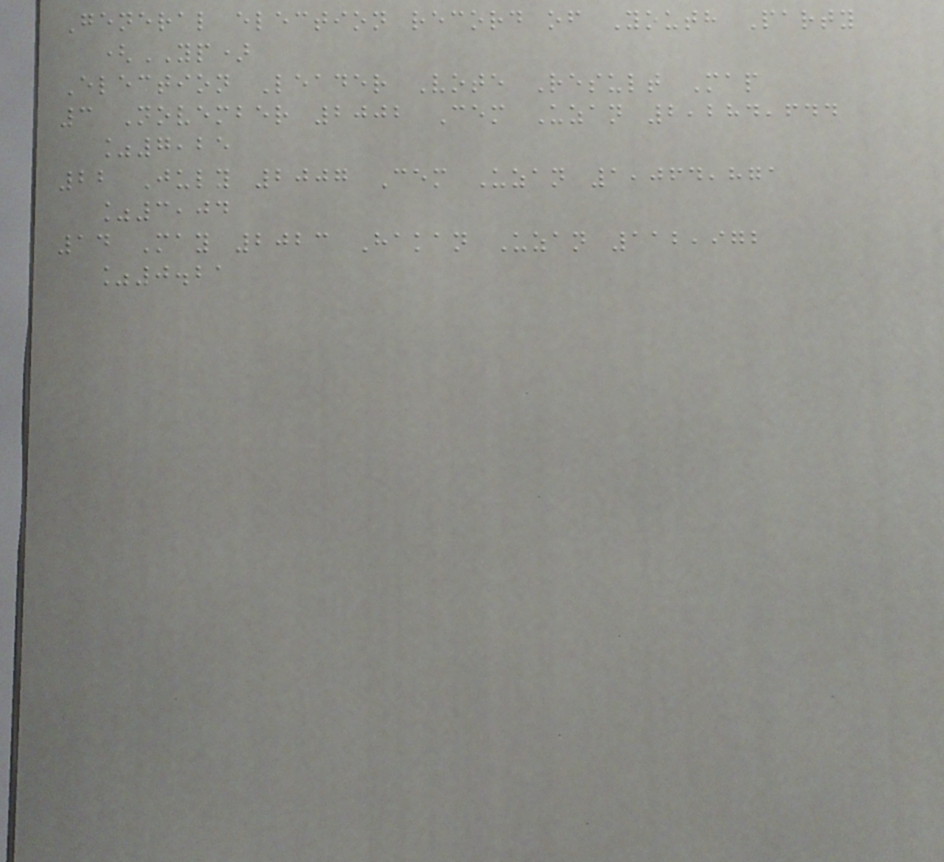General election record of Youth Party
(YP)
Election Leader Vote Result Map
3 November 2002 Cem Uzan 2,284,644
%7,25
22 July 2007 Cem Uzan 1,064,871
%3,04
14 May 2023 Hakan Uzan 112,972
%0.21
